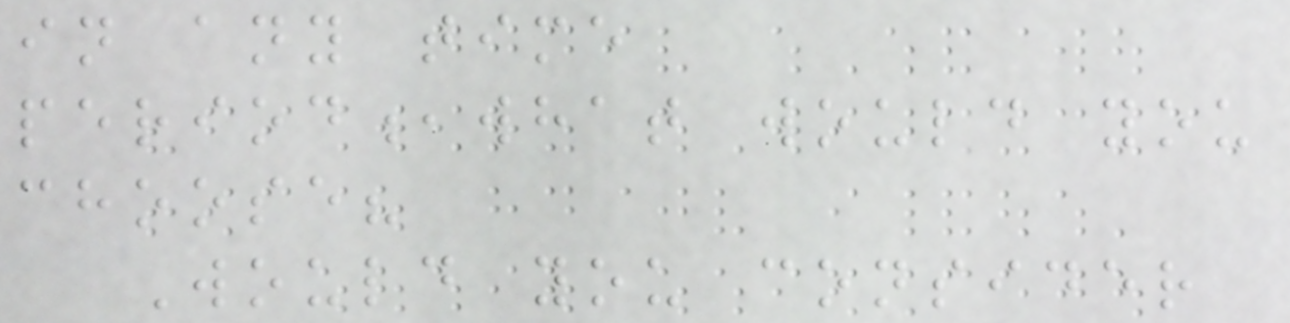in any time
period,what would you
choose?
Would you consider
